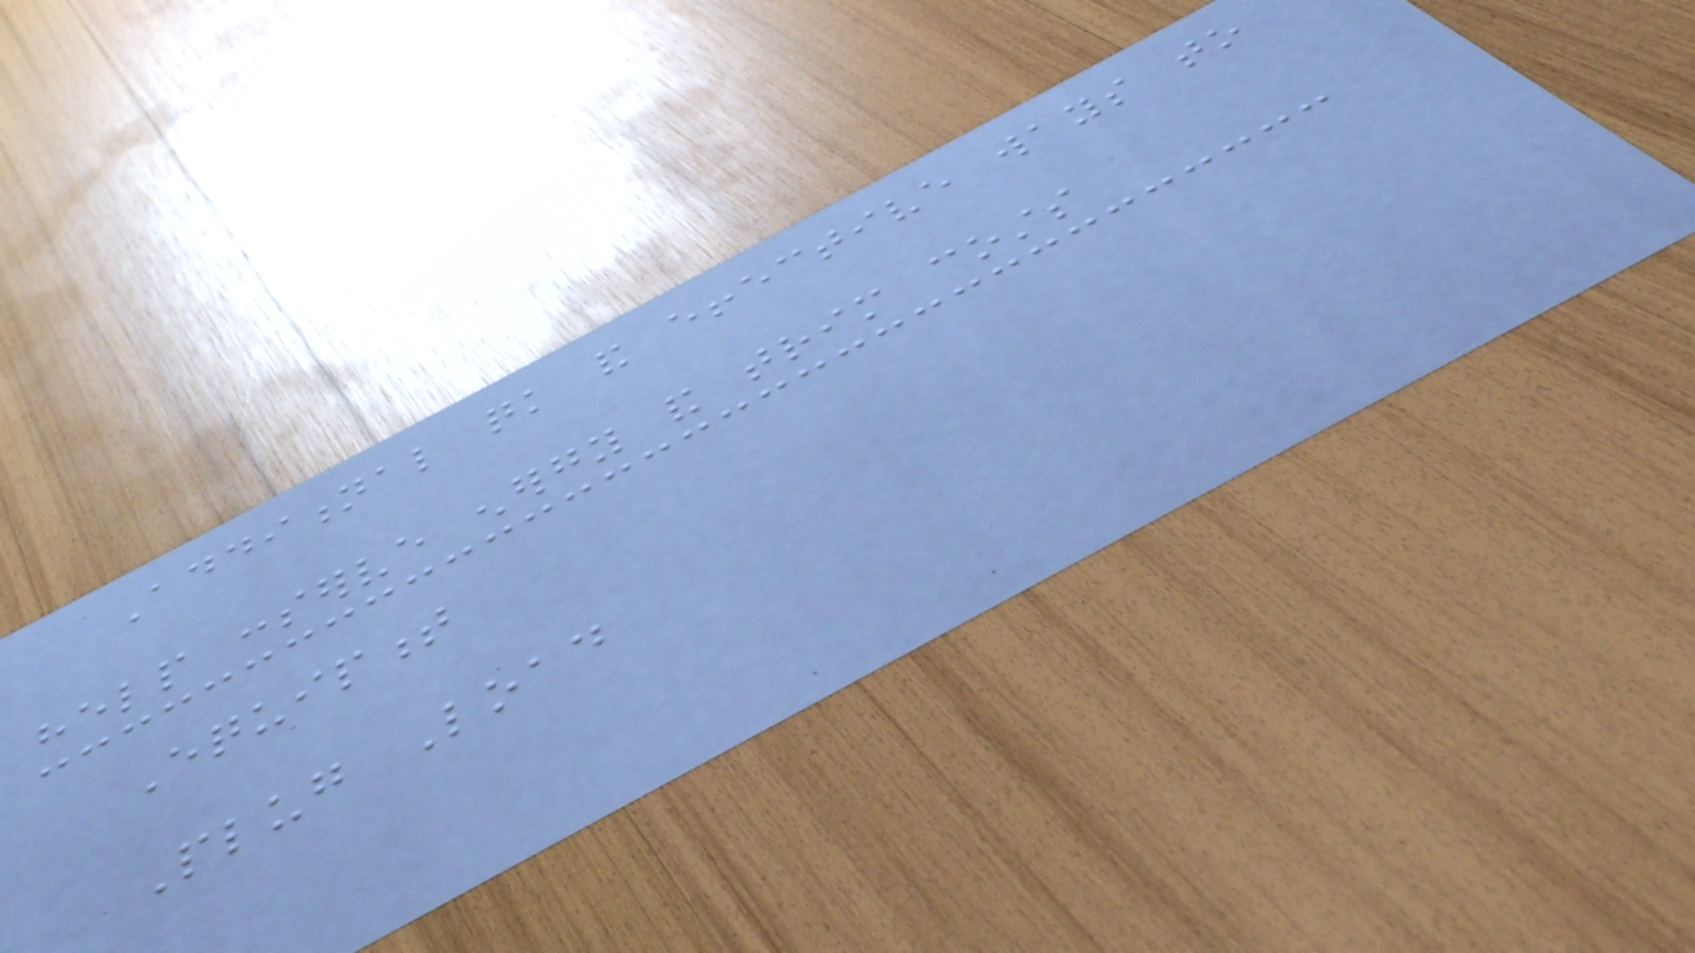Additional quick and effective ways to
help conserve energy and trim costs
Equipment
Plug Load
